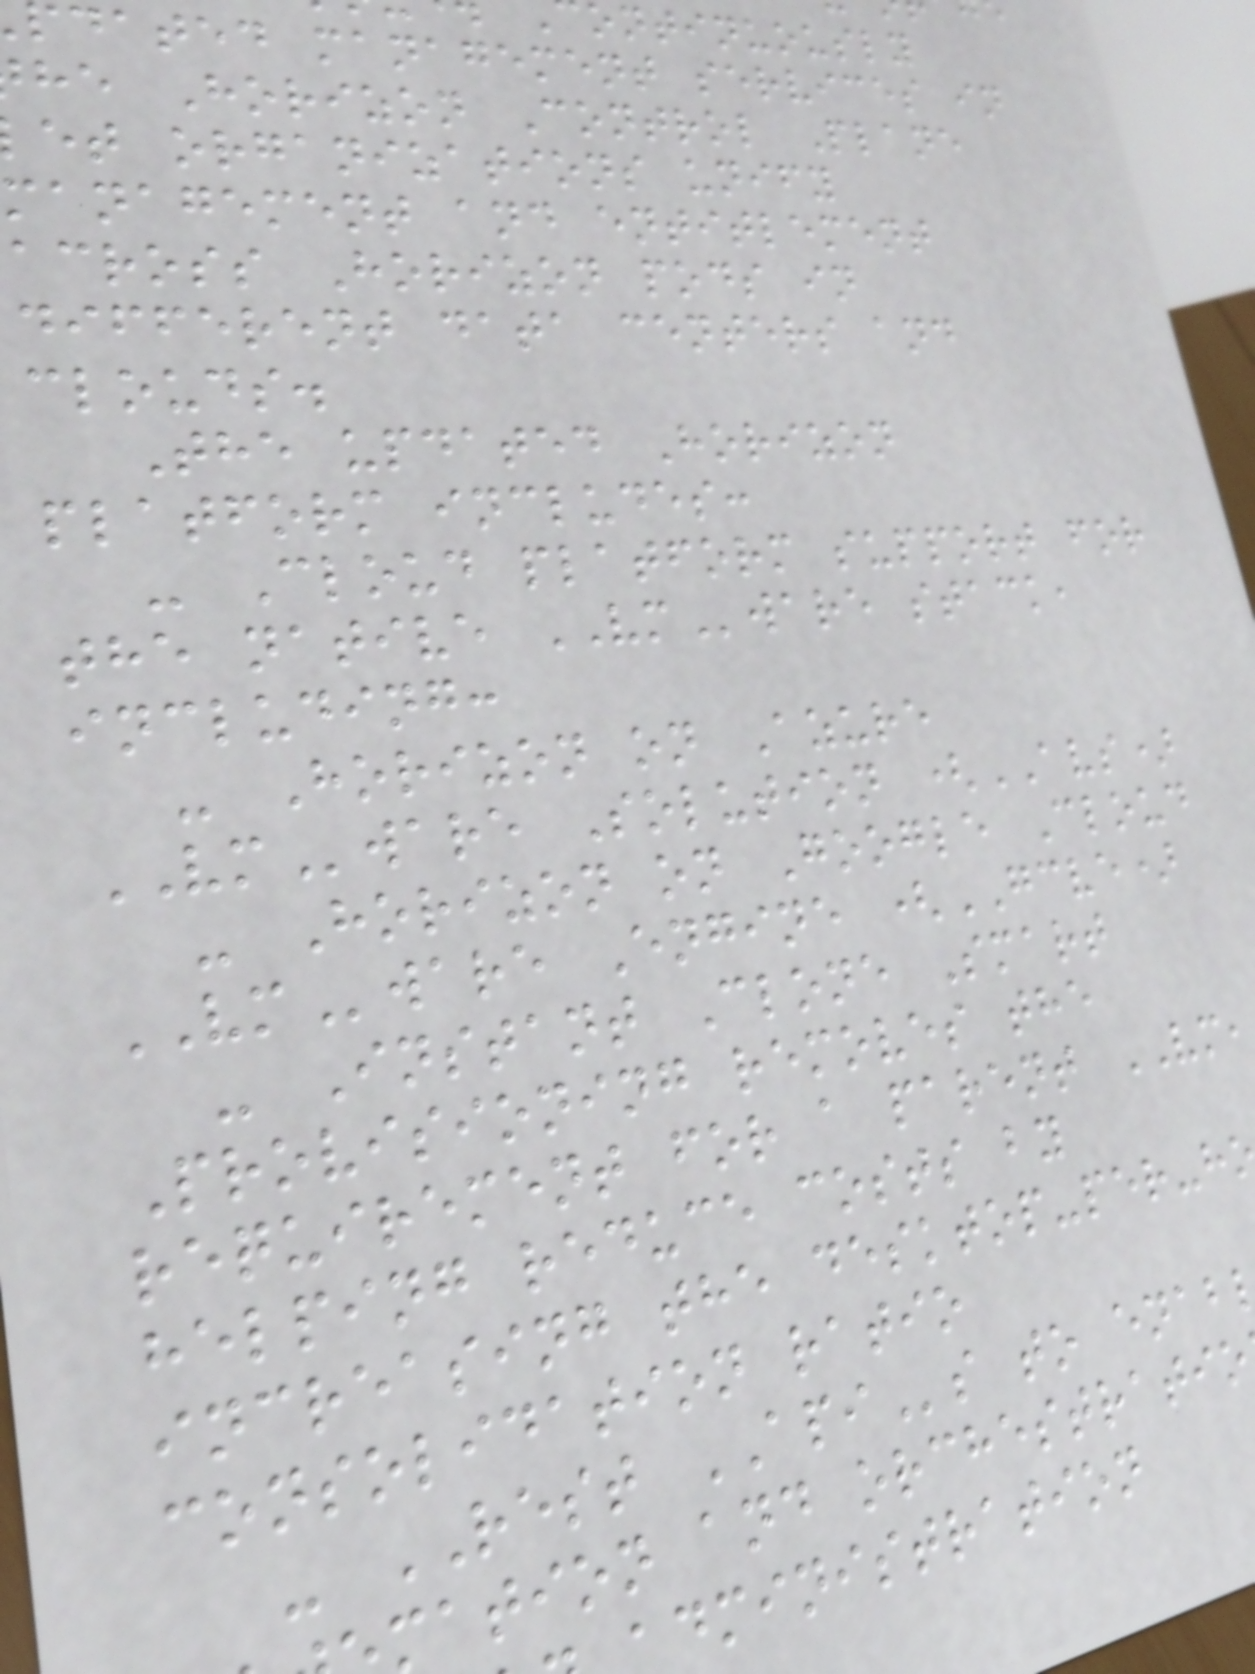ontinuously
dated management services in
he Horizon Control Plane
et organizations unify
management and entitlement
across Horizon pods in
different data centers and
clouds.
The updated Horizon
platform includes:
- Cloud platform support for
the native VMware stack,
including:
- Horizon on Azure
VMware Solution (AVS)
- Horizon on Google Cloud
VMware Engine (GCVE)
- Instant Clone Smart
Provisioning removes the
requirement for a parent VM,
helping reduce costs by
increasing the desktop-per-h
consolidation ratio
- REST APIs to enab
ation and orchestratio
dministration
